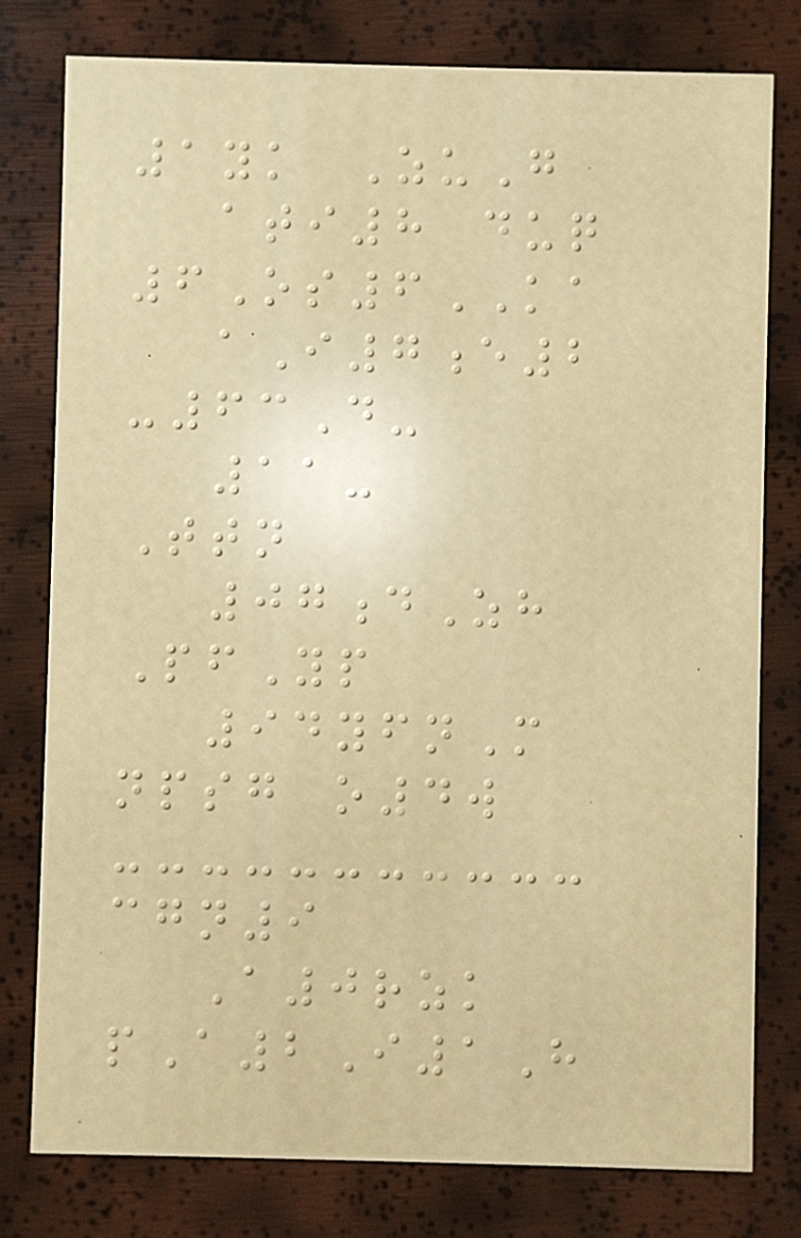1yk ZuG
ati8 duq
6Os6KA
aI7e2
-63D-
11-
Ttn
07dZh
PfYp
94yfnM
npsg o4w
cgn9
A0rzk
pA2I1H
